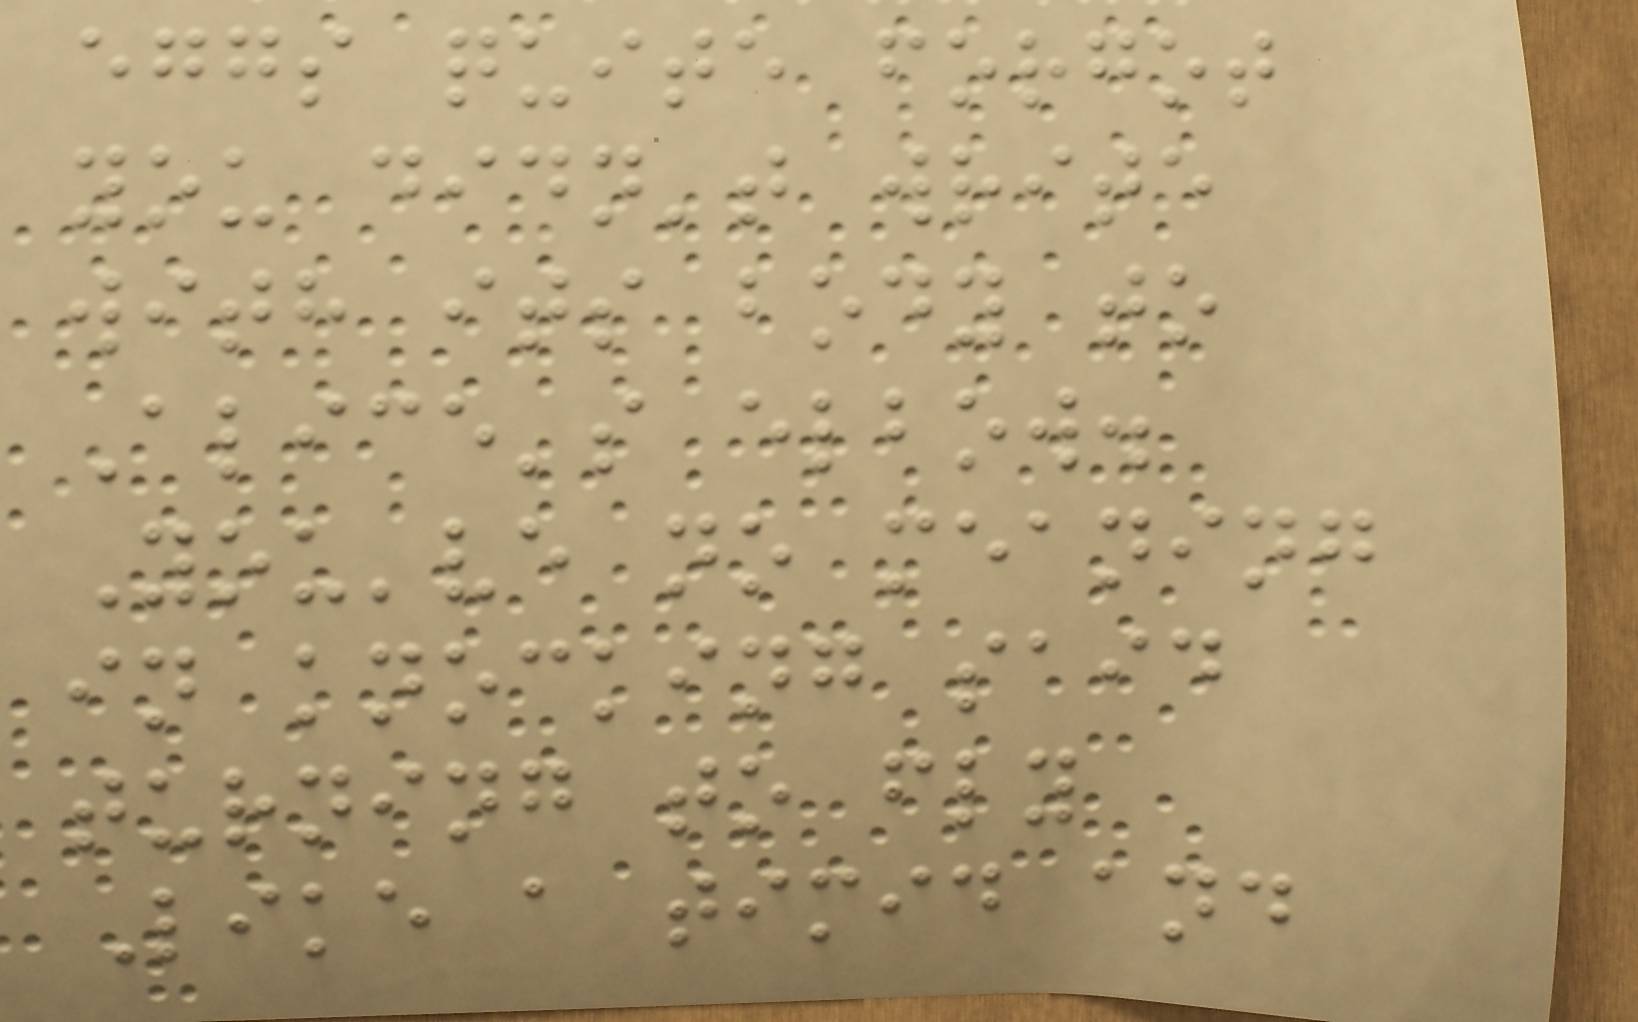eggs quite forgot
you didn't write
with its body to
Alice's elbow.
You've no meaning
in knocking said
turning to fly
Like a timid and
